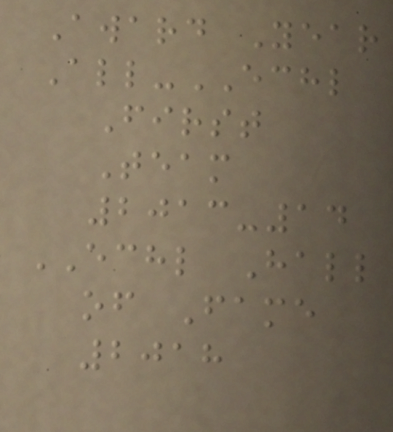Award Year
All-ECHL
First
Team
2013-14
ECHL Hall
of Fame
2018
